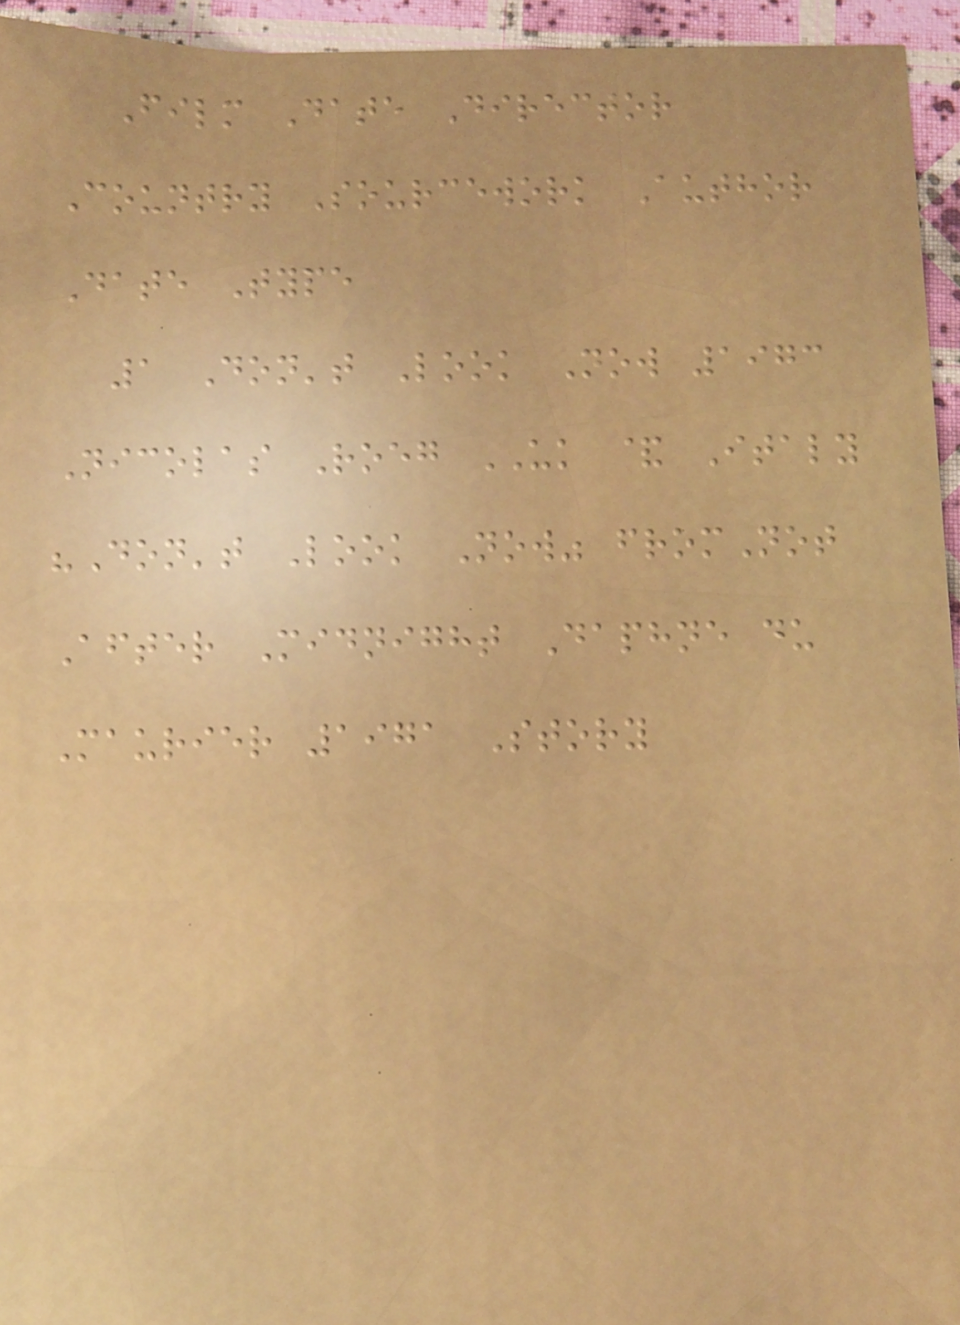Film Date Director
Country Sourcework Author
Date Type
1 Don't Look Now 1973
Nicolas Roeg UK & Italy
"Don't Look Now" fromNot
After Midnight Daphne du
Maurier 1971 Story
